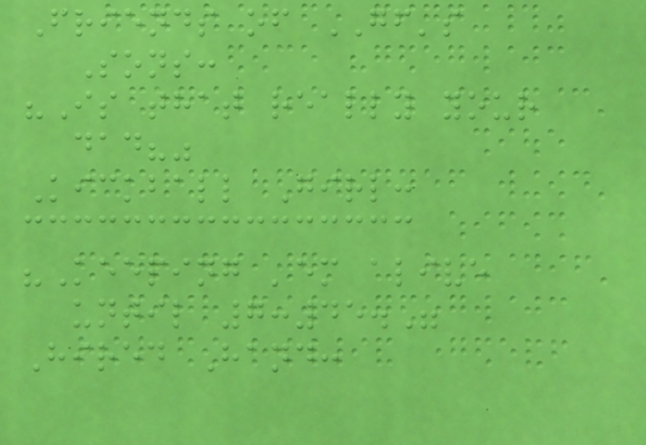Friends of GF's
Sons:
"Is that really your
dad?"
Kickball Girl:
"Keeping 'em alive
until 7:45."
Hired Hand:
